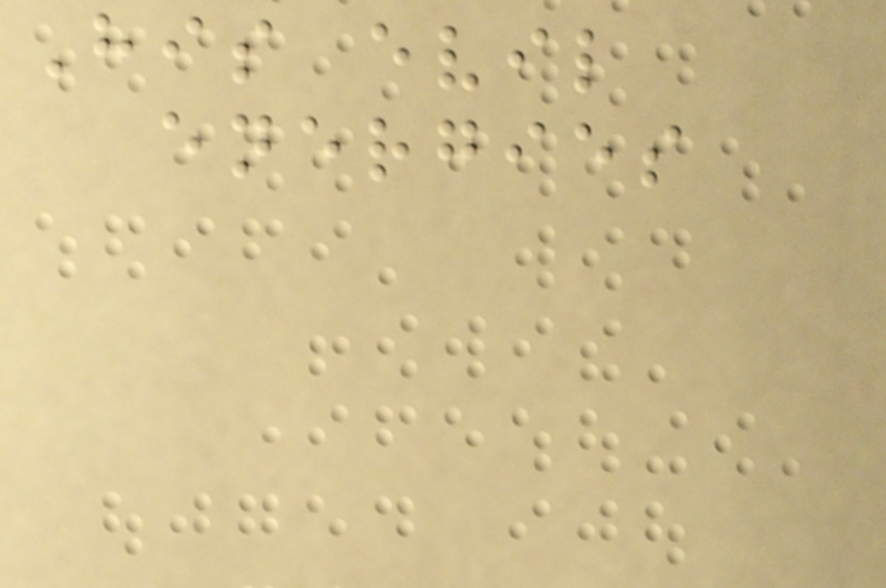His evil
energies
